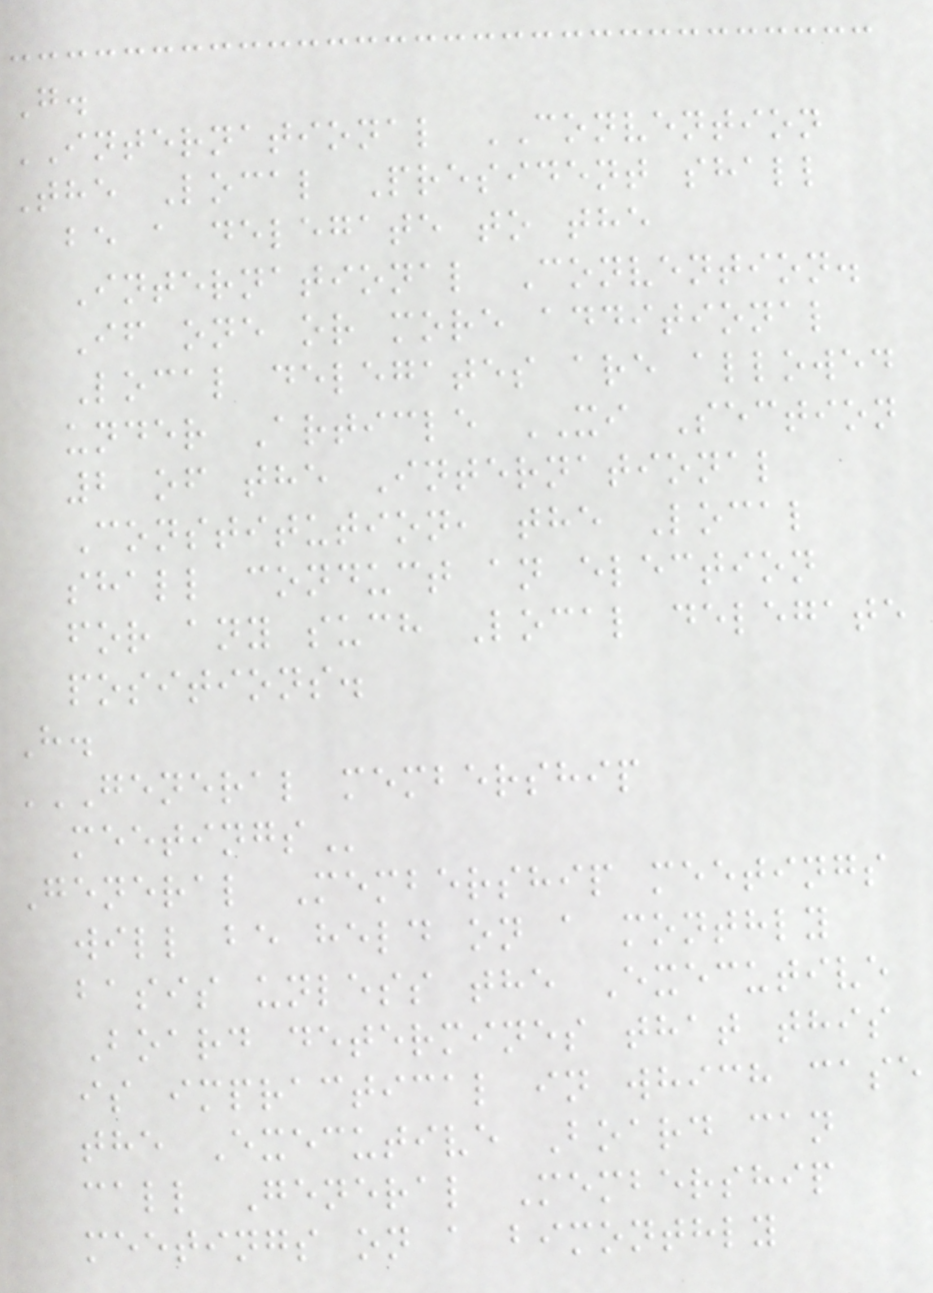G.
INTERNATIONAL CONVENTION
The Local President shall
be a delegate to the
International Convention.
If one or more additional
Local delegates are allowed
under Article XI Section
2 of the International
Constitution, the Local
shall conduct an election
for any such Local delegate
positions.
H.
GENERAL MEMBERSHIP
MEETINGS
General Membership meetings
will be held on a monthly
basis unless the Executive
Board determines that this
is impractical in which case
the Executive Board can
call General Membership
meetings on a bimonthly
